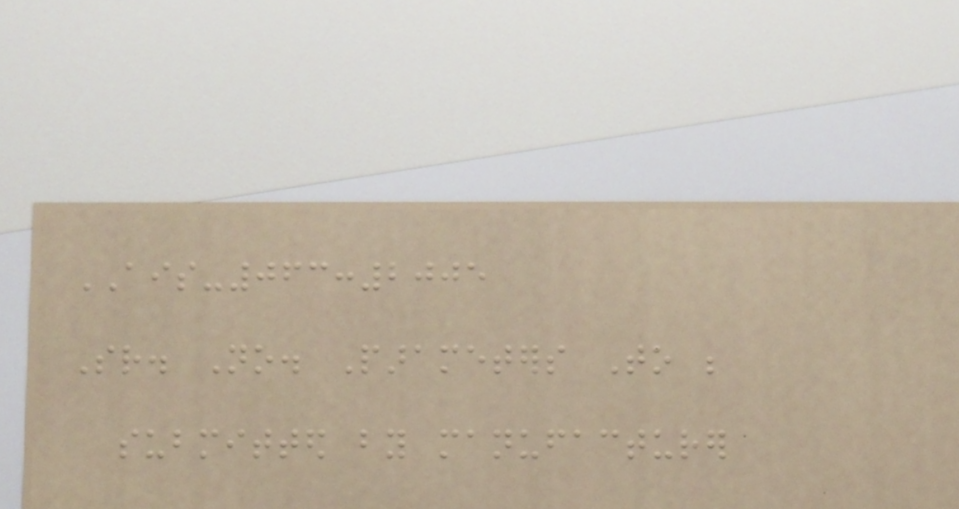AIS-063:2005
Sr. No. Parameters To be
submitted by manufacturer
